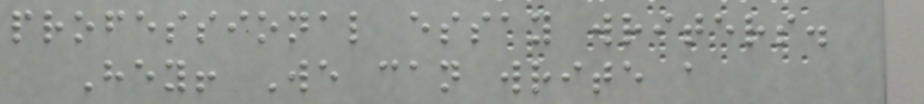professional essay writers.
Hey! We can write a
